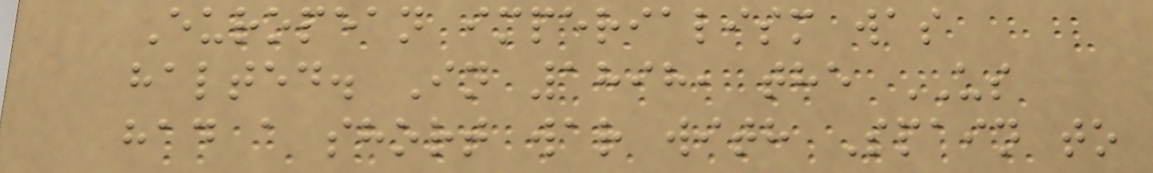European imperialism was
halted. In 1898, the US
had a short war with Spain to
